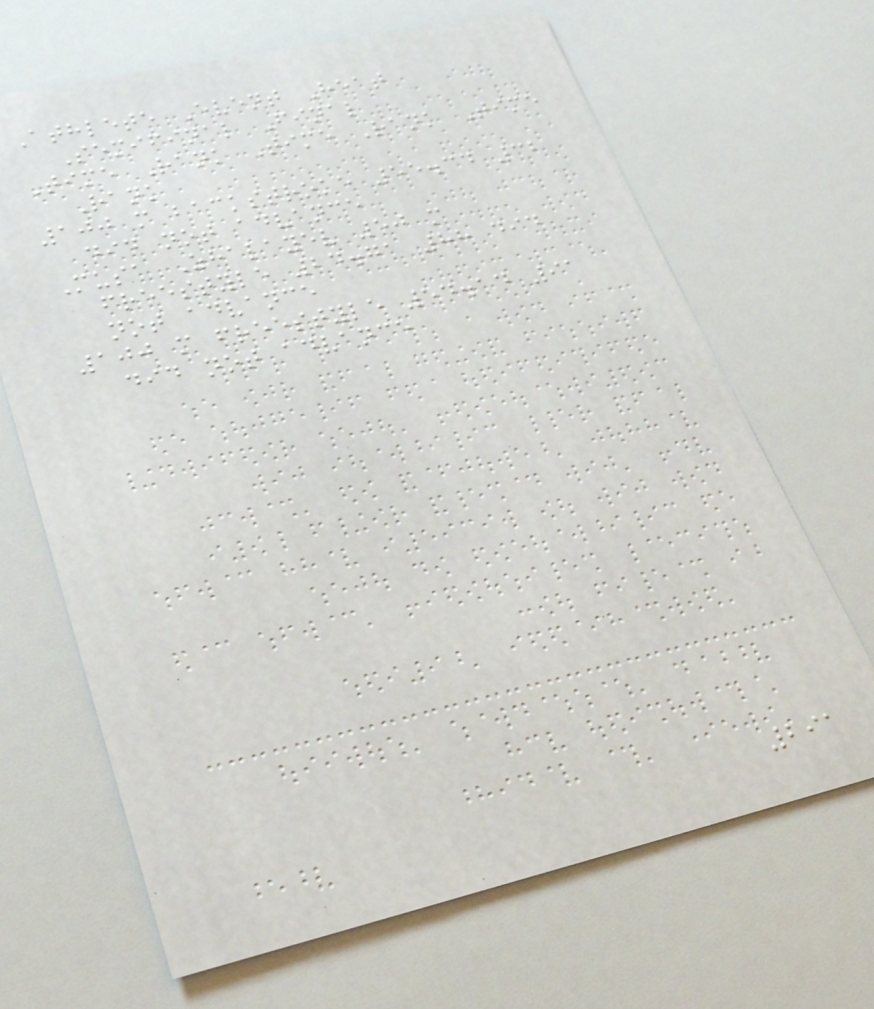Athlete Event Heat
Semifinal Final
Time Rank Time Rank Time
Rank
100 m backstroke 55.34 32
did not advance
Musa Zhalayev 50 m
freestyle 24.71 88 did
not advance
100 m freestyle 54.14 91
did not advance
291
